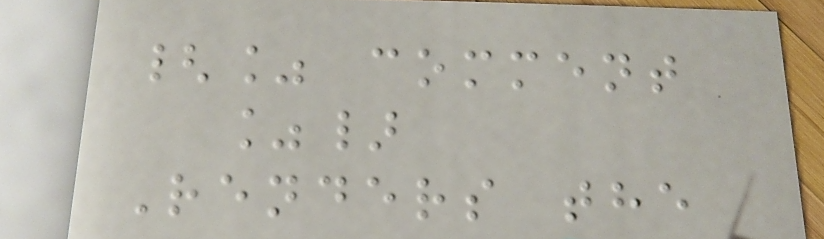{% comment
%}
Renders the
